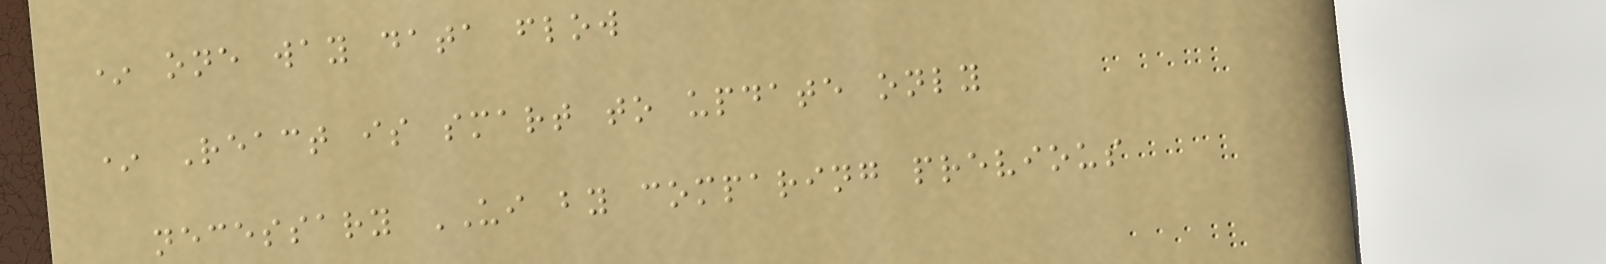* one way data flow
* React is smart to update only
necessary UI by comparing previous
